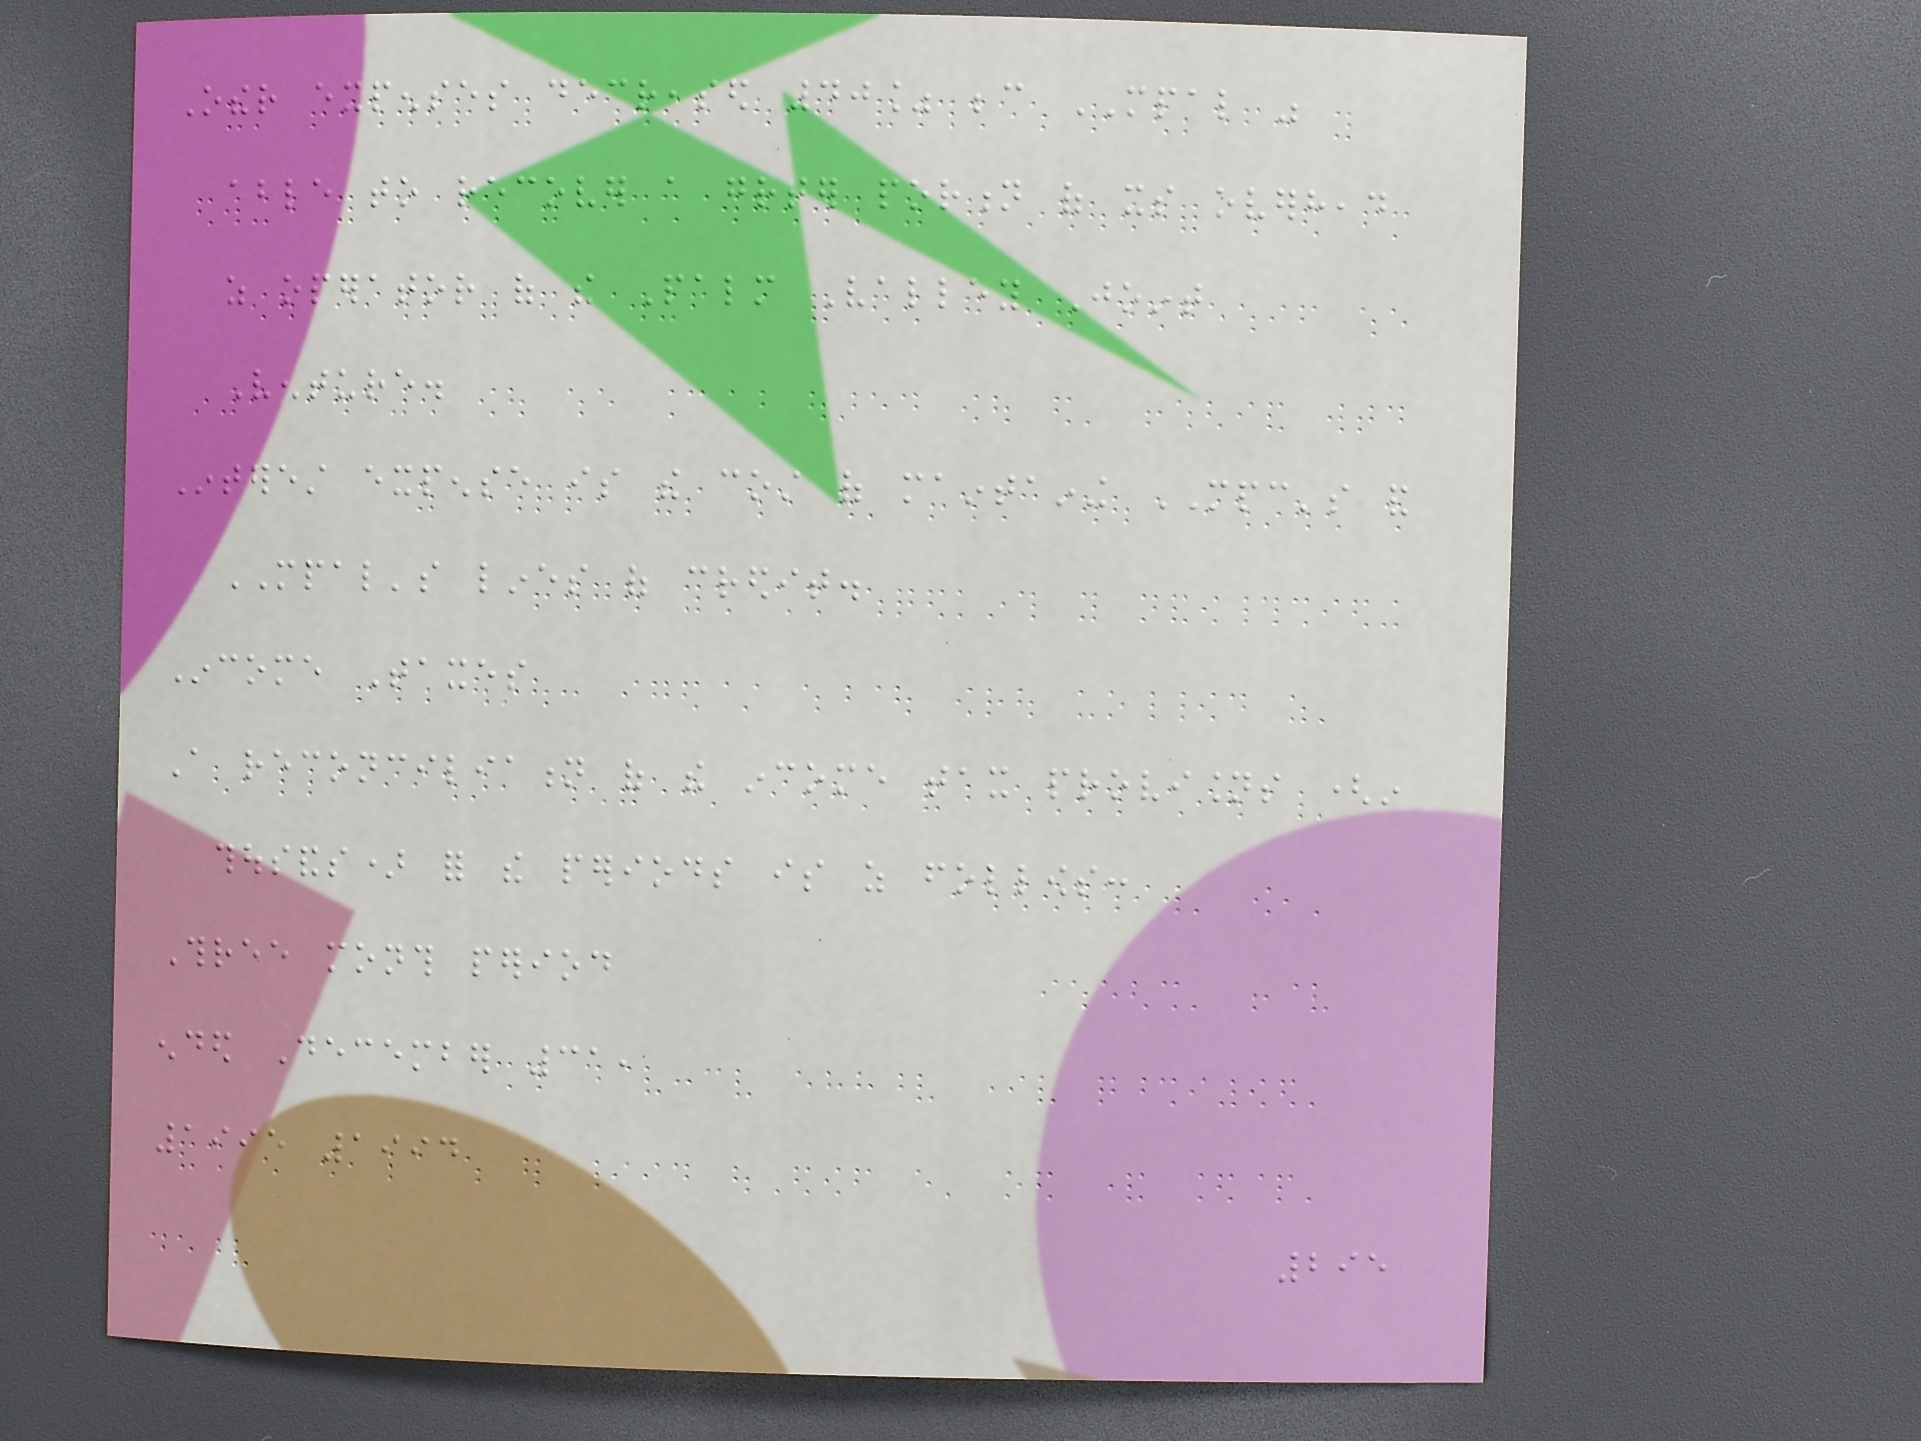Other expenses decreased 40% because MPAL was
able to recover a greater portion of its overhead
as operator of the Palm Valley Joint
Venture.
Interest expense is the cost of maintaining MPC's and
MPAL's lines of credit.
Income Taxes
A reconciliation of the income tax provisions (in
thousands) for the periods is as follows:
Three month period
ended December 31,
1995 1994
295
